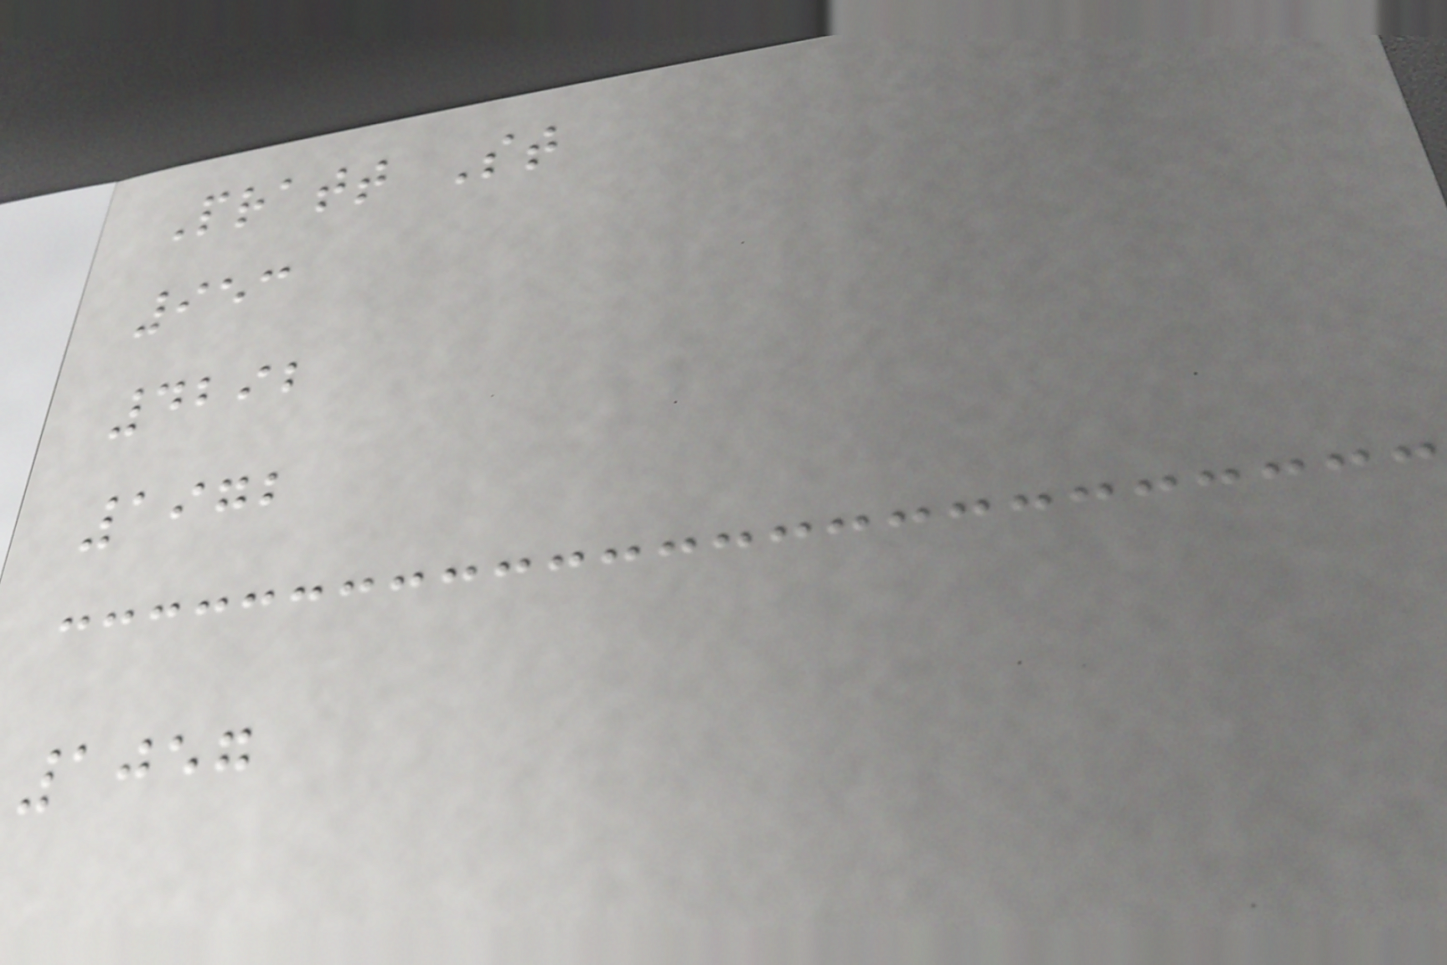Pratt St
953
4292
1972
1057
